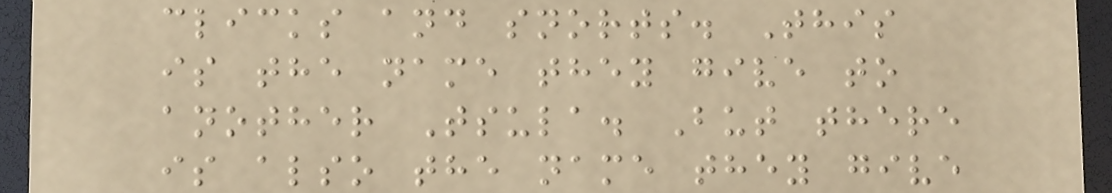clicks and snorts. This
is the name they give to
another Tsula. But there
is also the name they give
